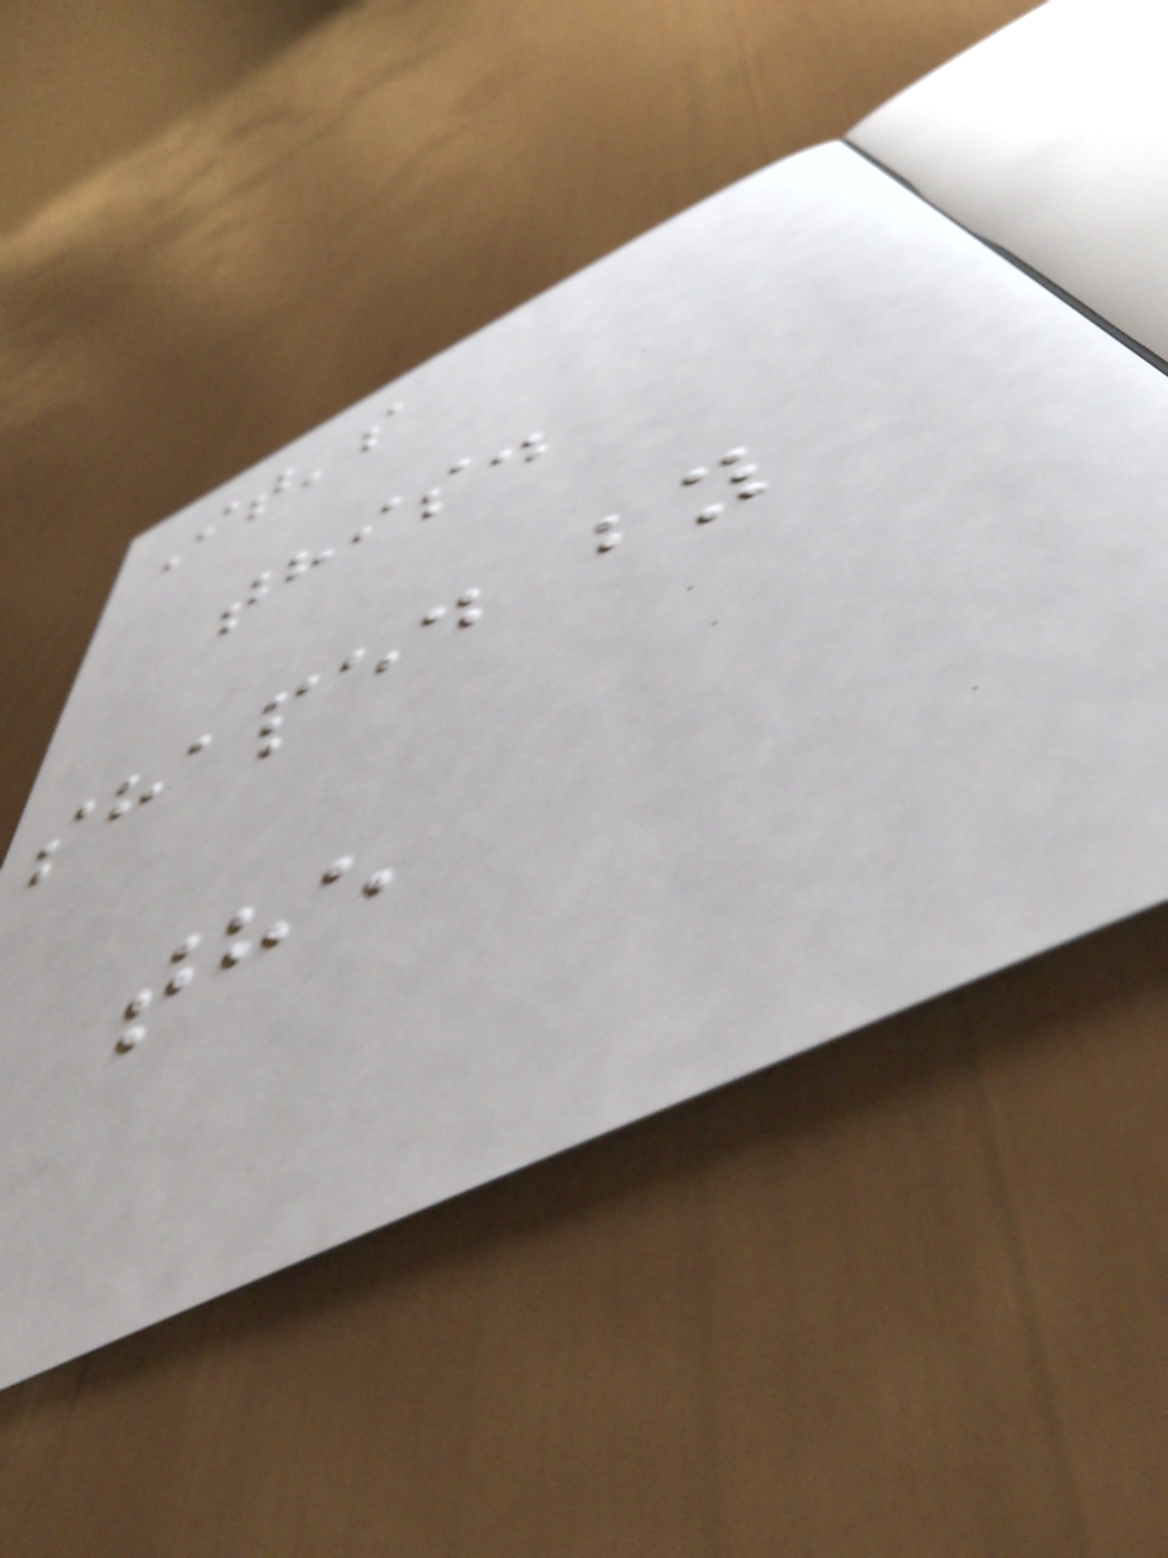It's
this.
shaped by
the
